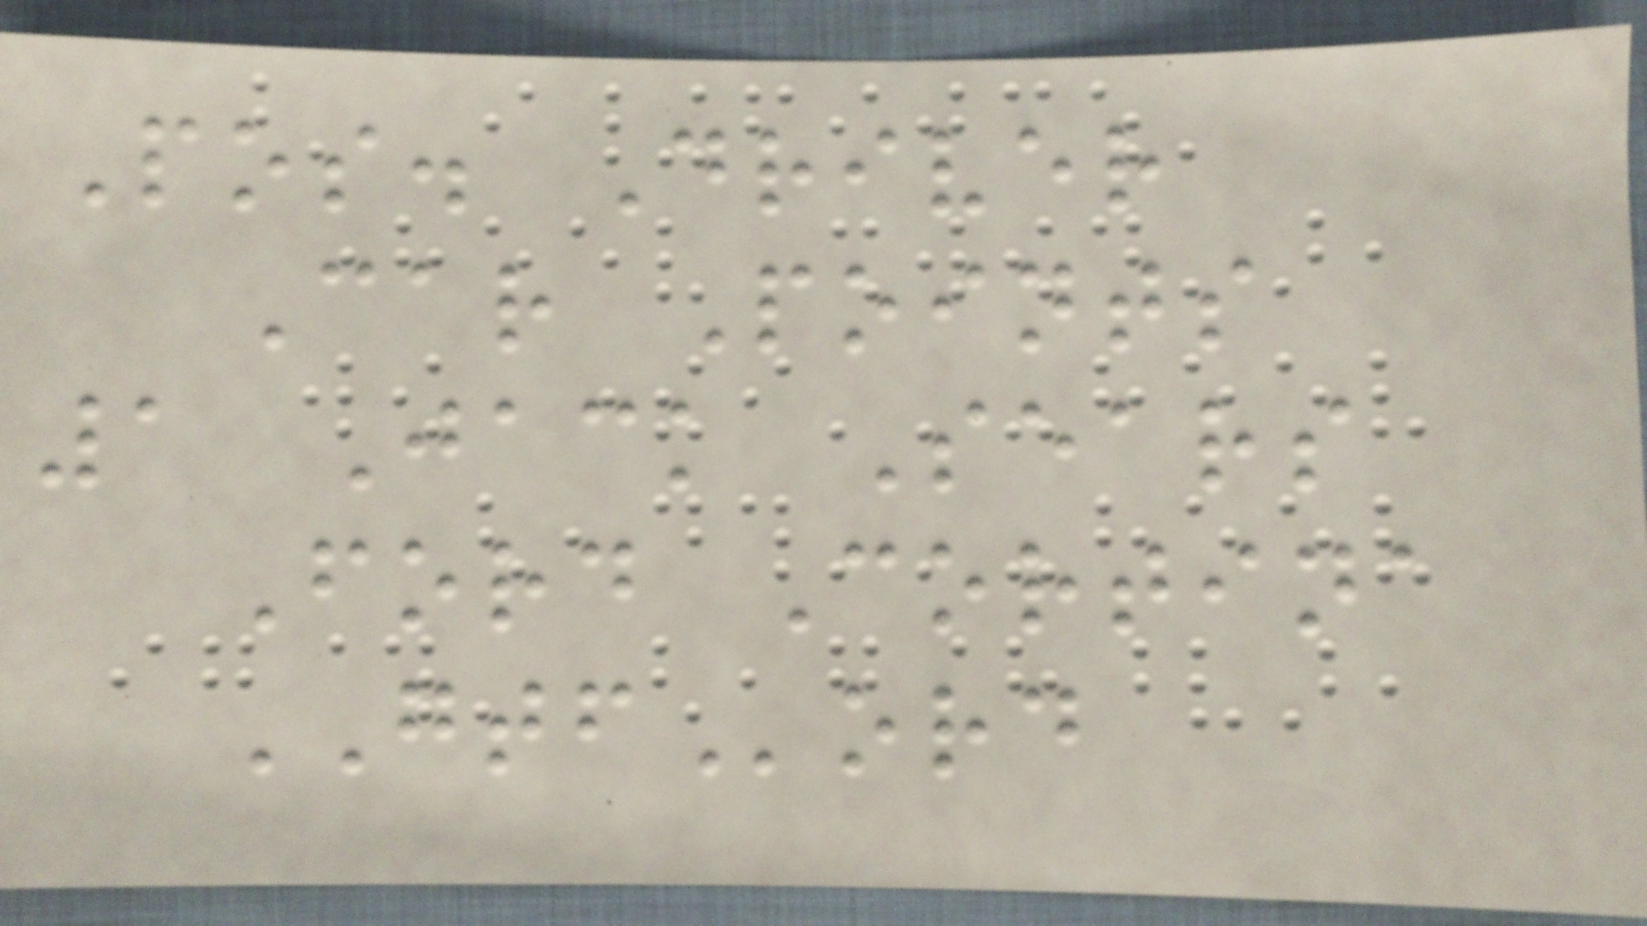Pos. Driver
Car Points
1 Jack Sears
Ford Cortina
GTFord
